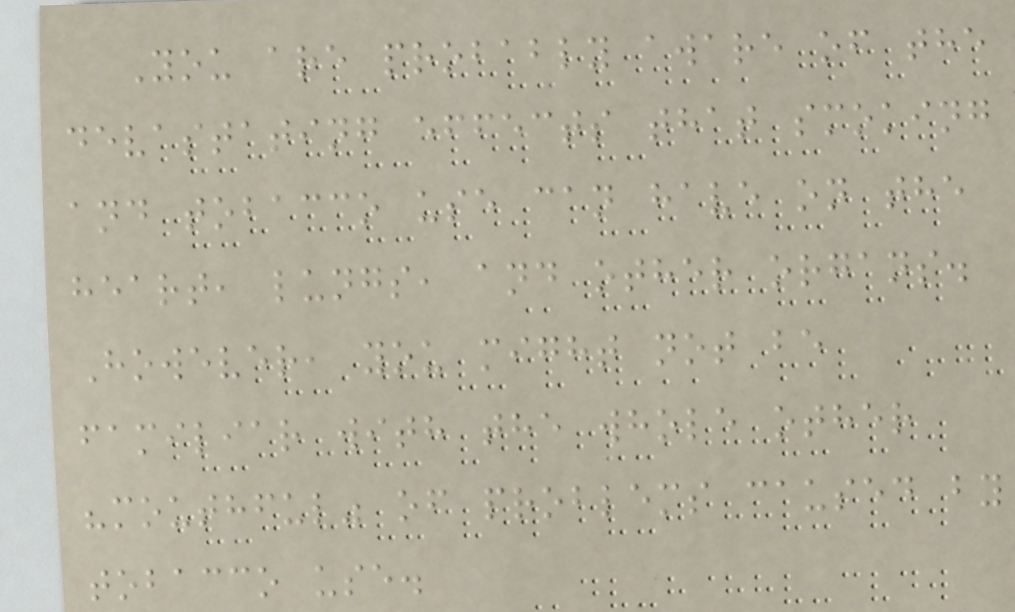You are probably aware of the
devastating effects that smoking
and tobacco use can have on the
heart, lungs, and other organs.
However, you might not be
familiar with the whole other
"mouthful" of problems caused by
tobacco use.
